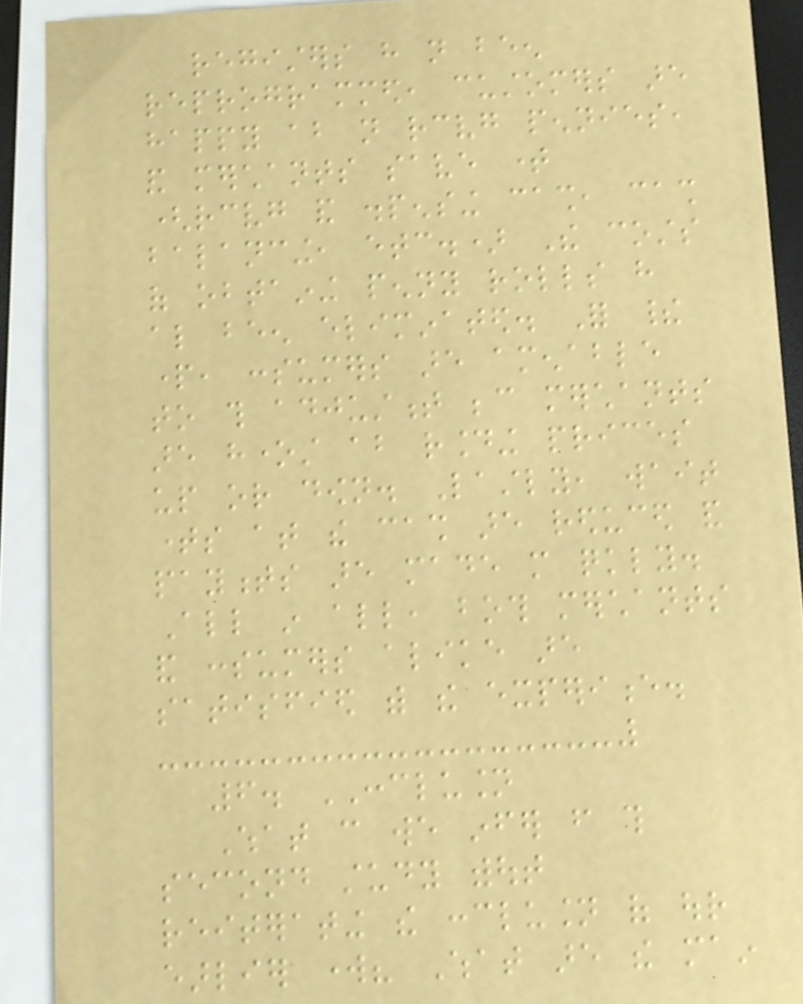registers have not been
reprogrammed, customers are
happy about not receiving pennies,
and merchants save time
(receiving and dispensing cash, cash
balancing, etc.) The costs
of obtaining penny rolls have
also been eliminated. For their
part, consumers are amenable
to this adjustment because merchants
are honest about rounding prices
up or down. Lastly, wait
times at the cash are reduced and
payments are made more quickly.
All in all, both merchants
and consumers alike are
satisfied with the experience.
6. CONCLUSION
What can we infer from this
second study without
reiterating the conclusion of our
earlier work? What are the main
